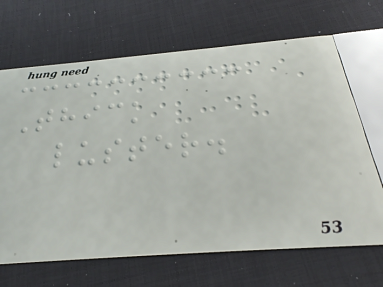Thick
luster.
